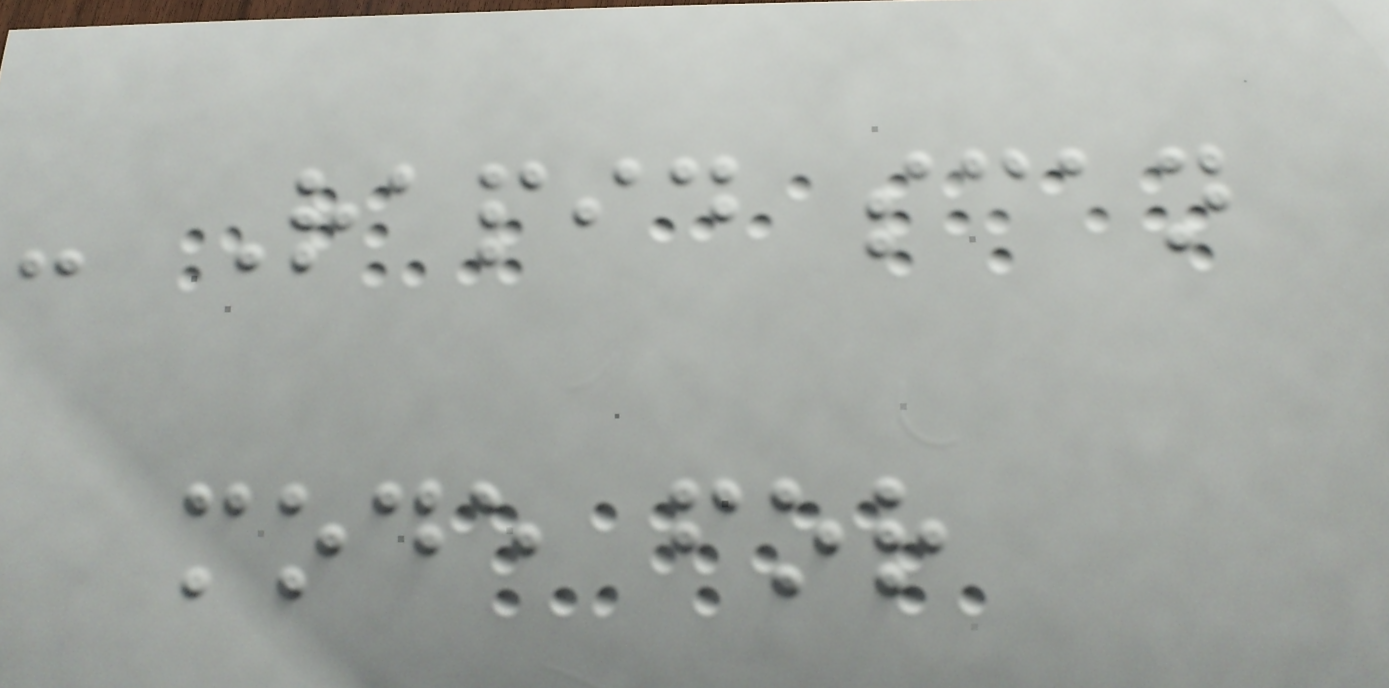- Rapid scan
mode for
